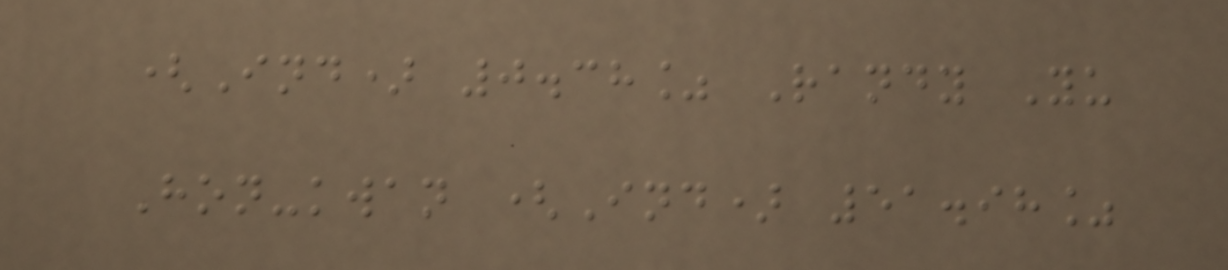(Ind) 0.38% Randy Yu
Hon-kwan (Ind) 51.98%
